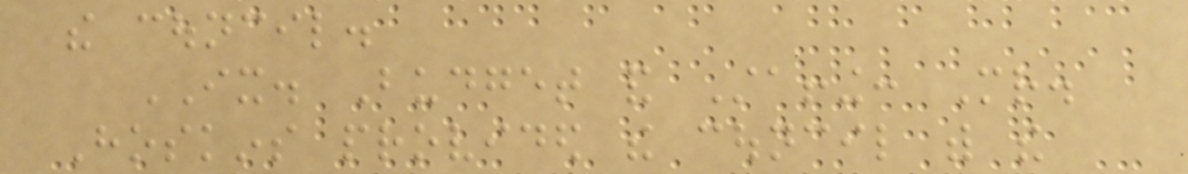the council.
IX. Budget and Staffing: Mr.
Hoskins provided the council with the
